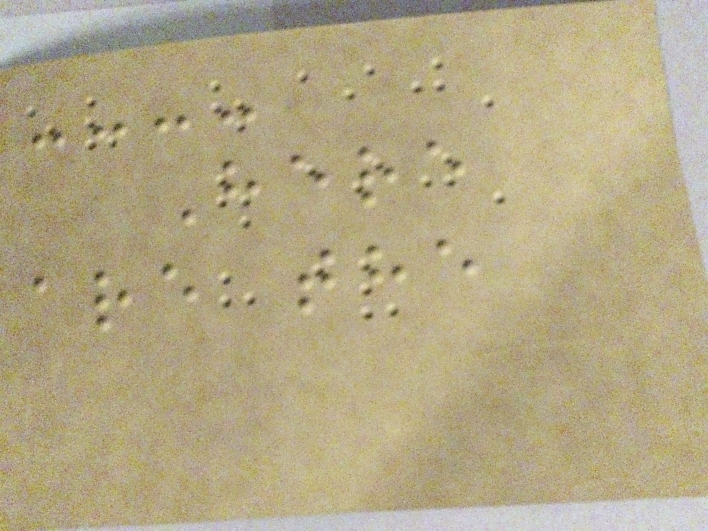Here
are the
